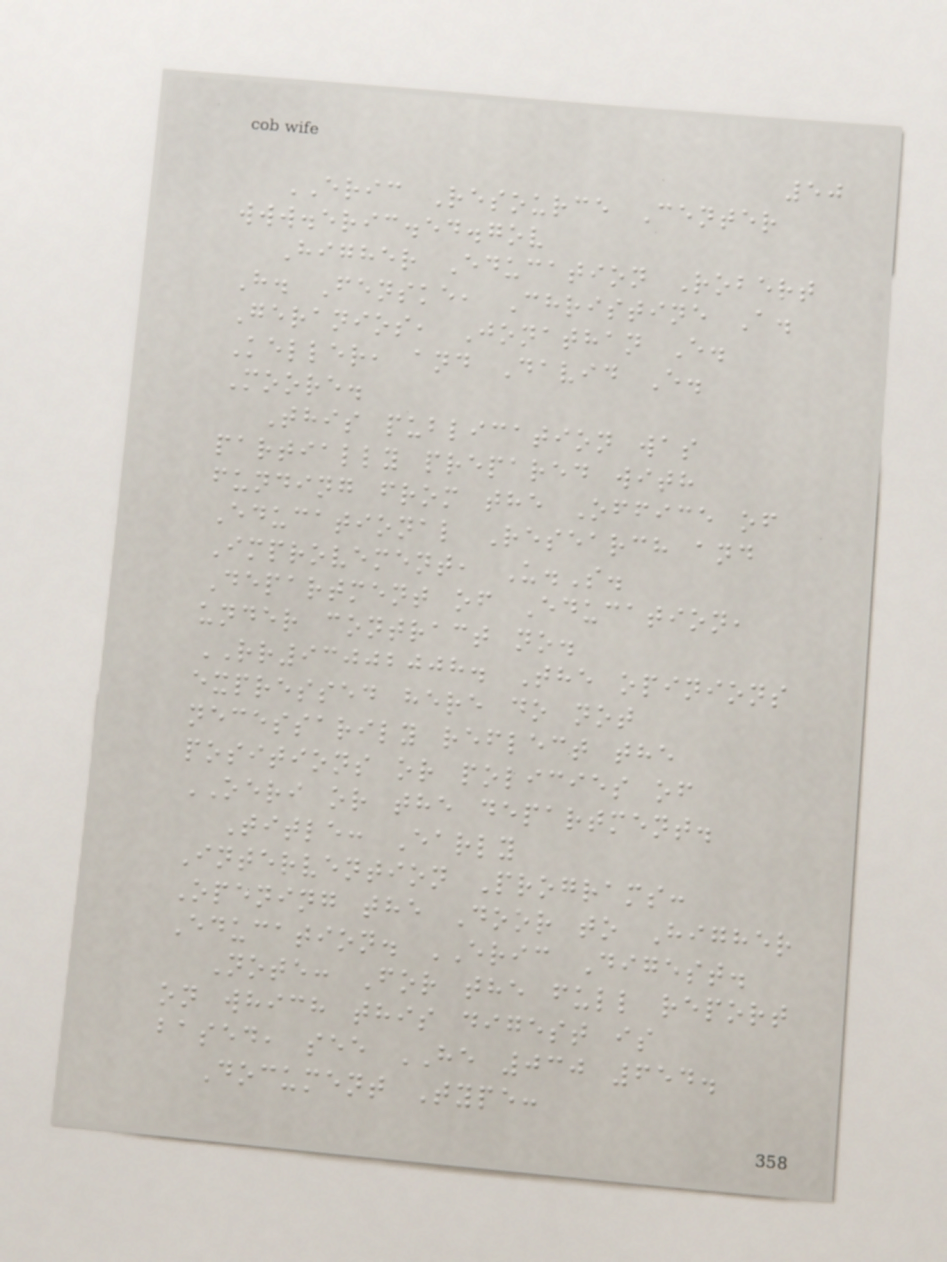50
ERIC Resource Center
www.eric.ed.gov
Higher Education Robert
H. Fenske, Christine A.
Geranios, Jonathan E.
Keller, and David E.
Moore.
This publication was
partially prepared with
funding from the Office of
Educational Research and
Improvement, U.S.
Department of Education,
under contract no.
RR93002008. The opinions
expressed here do not
necessarily reflect the
positions or policies of
OERI or the department.
Title: Early
Intervention Programs:
Opening the Door to Higher
Education. ERIC Digest.
Note: For the full report
on which this digest is
based, see HE 030 654.
Document Type:
